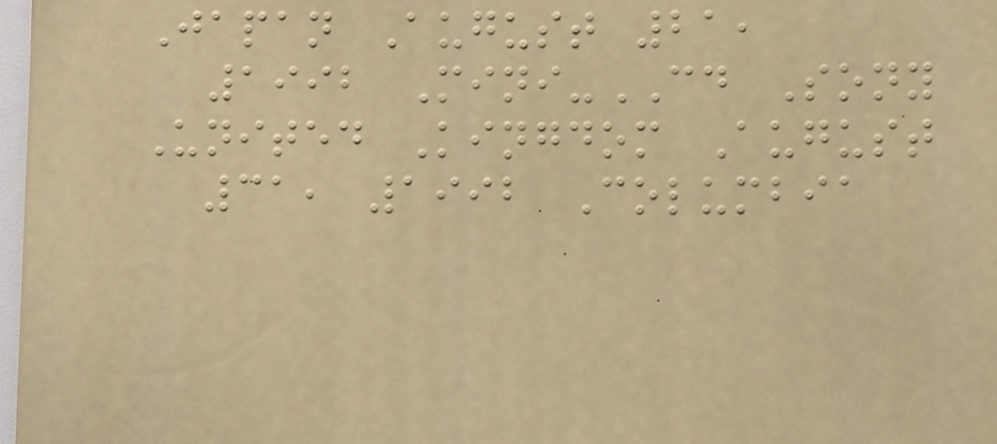Japan August 21,
1992 Mini-CD Sony
United Kingdom August
31, 1992 Columbia
